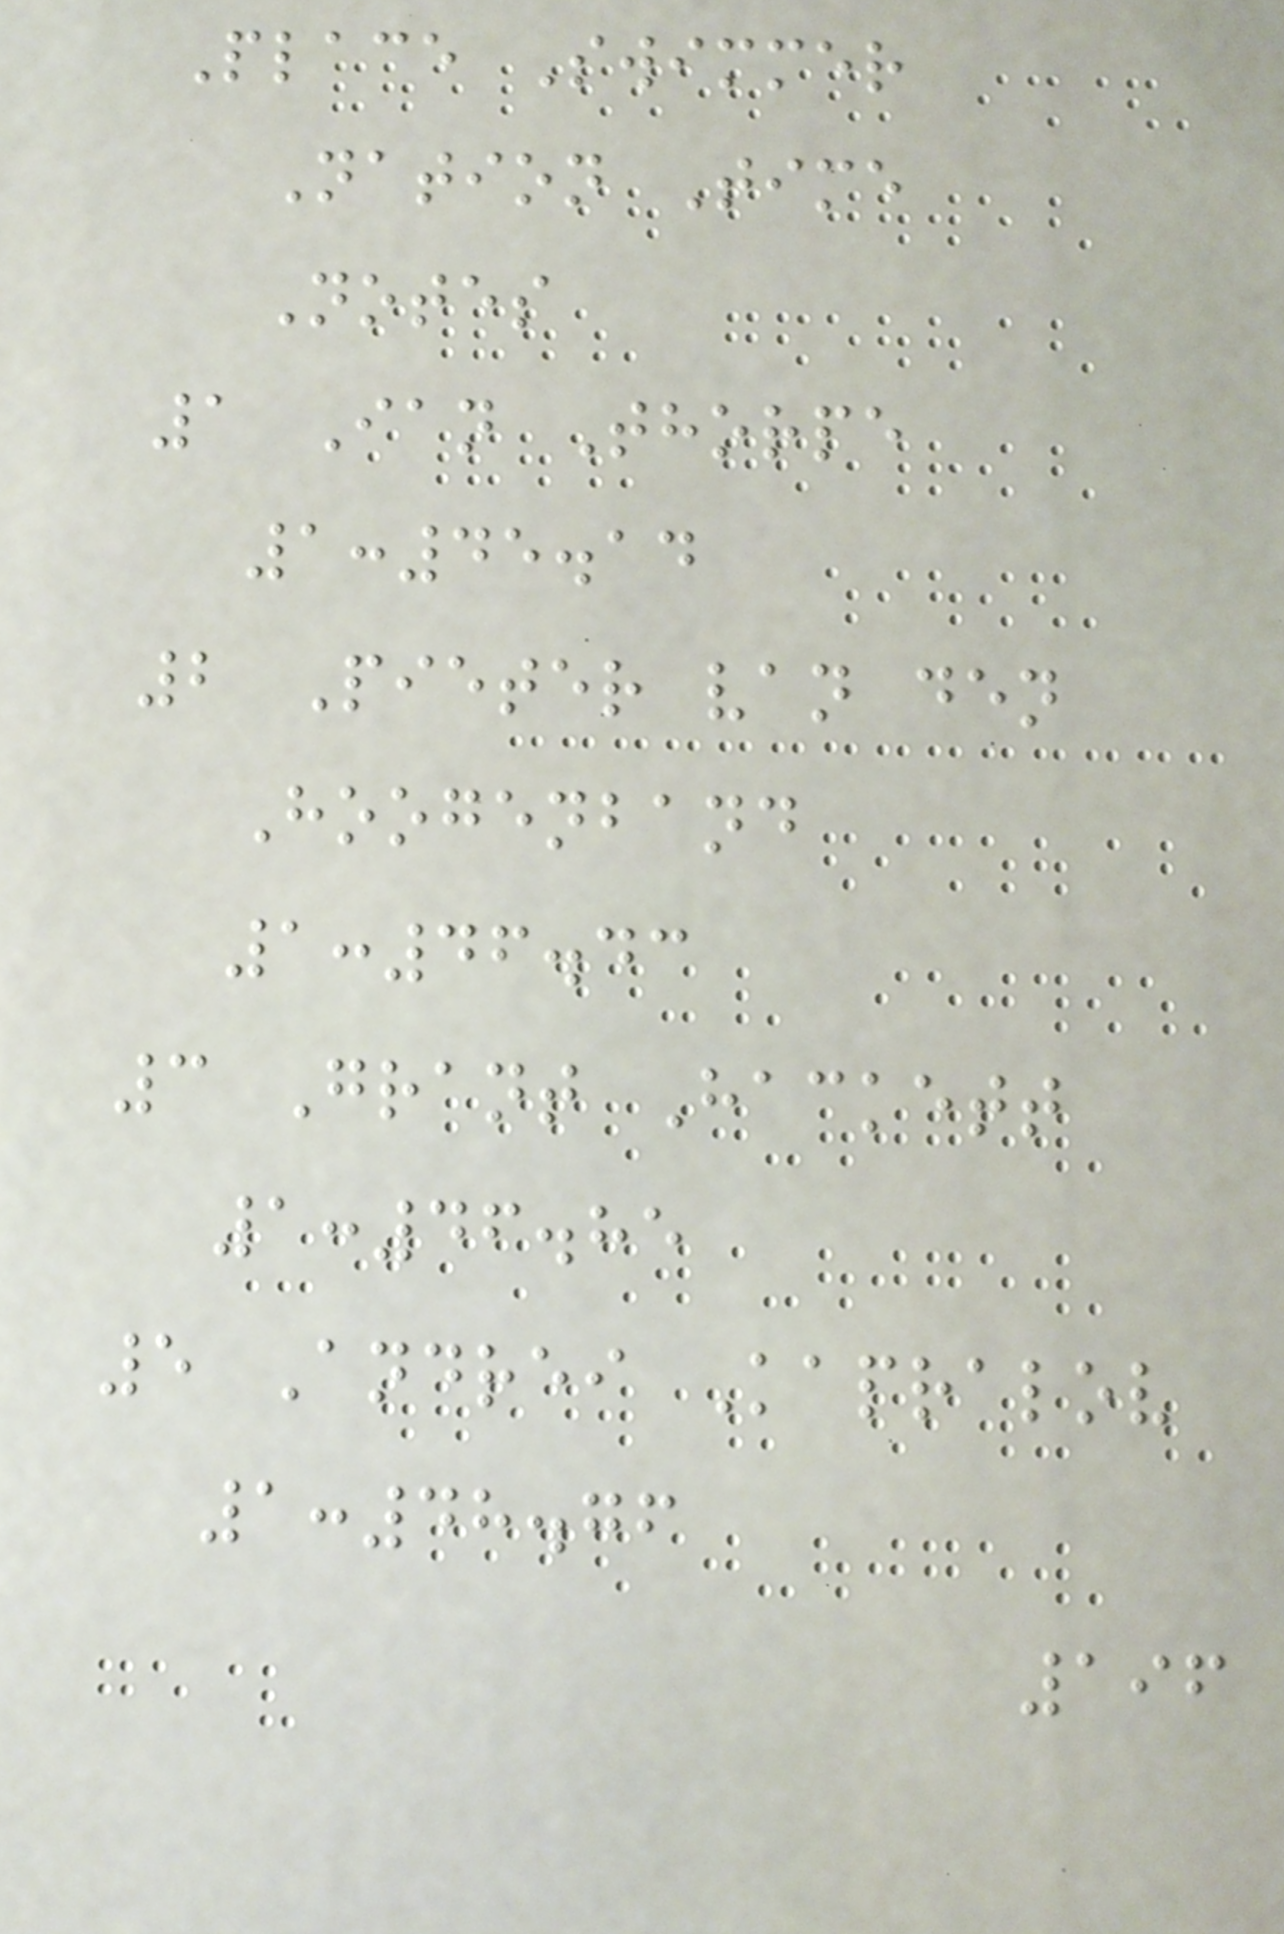Place Swimmer
Nation Time
Notes
1 Ian Thorpe
1:45.14
2 Pieter van den
Hoogenband
1:46.43
3 Grant Hackett
1:46.85
5 Andrei Kapralov
1:48.76
196
